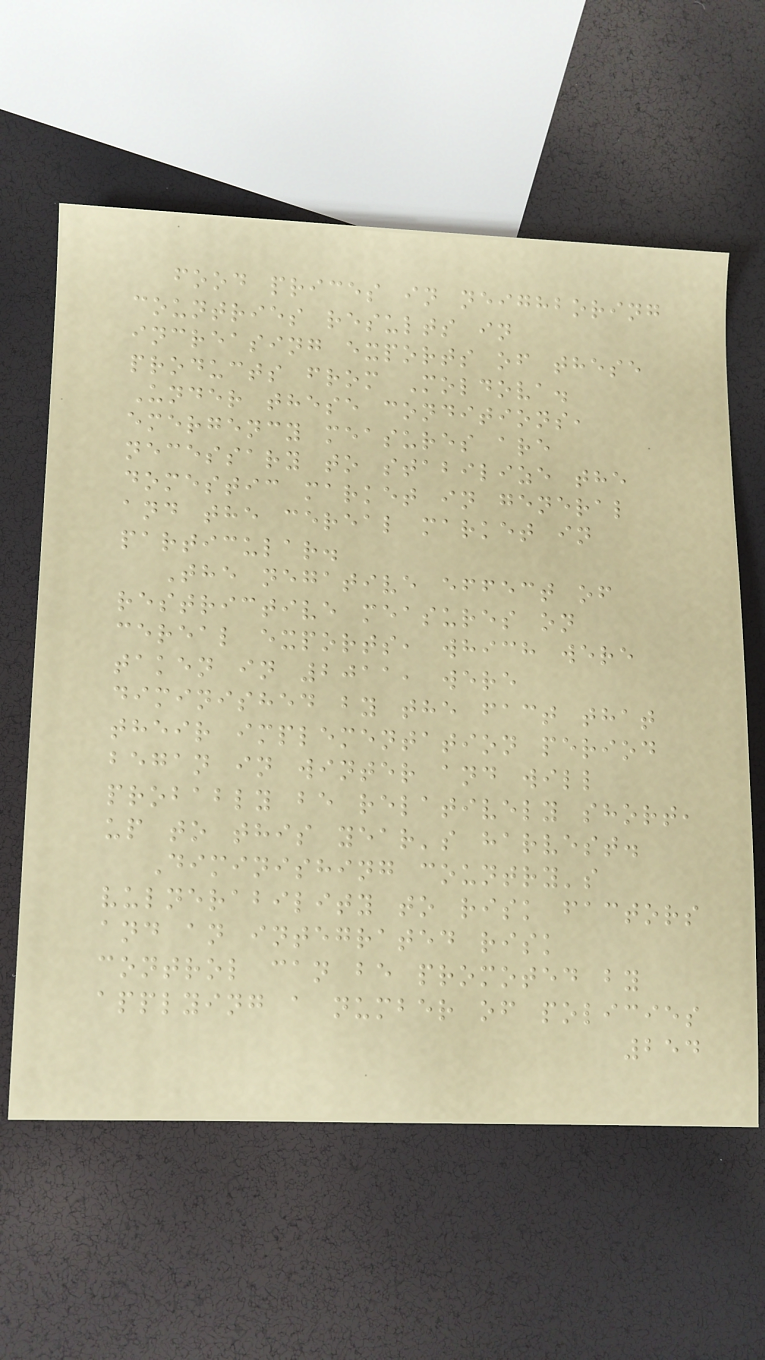food prices in neighboring
countries results in
increasing exports of these
products from Moldova.
Under these conditions,
emergency measures are
necessary to stabilize the
domestic market in general
and the cereal market in
particular.
The negative effect of
restrictive measures on
cereal exports, which were
taken in 2011, were
diminished by the fact that
their implementation period
began in winter and will
probably be relatively short,
up to this year's harvest.
Diminishing country's
vulnerability to risk factors
and an integrated risk
control can be promoted by
applying a number of policies
254
